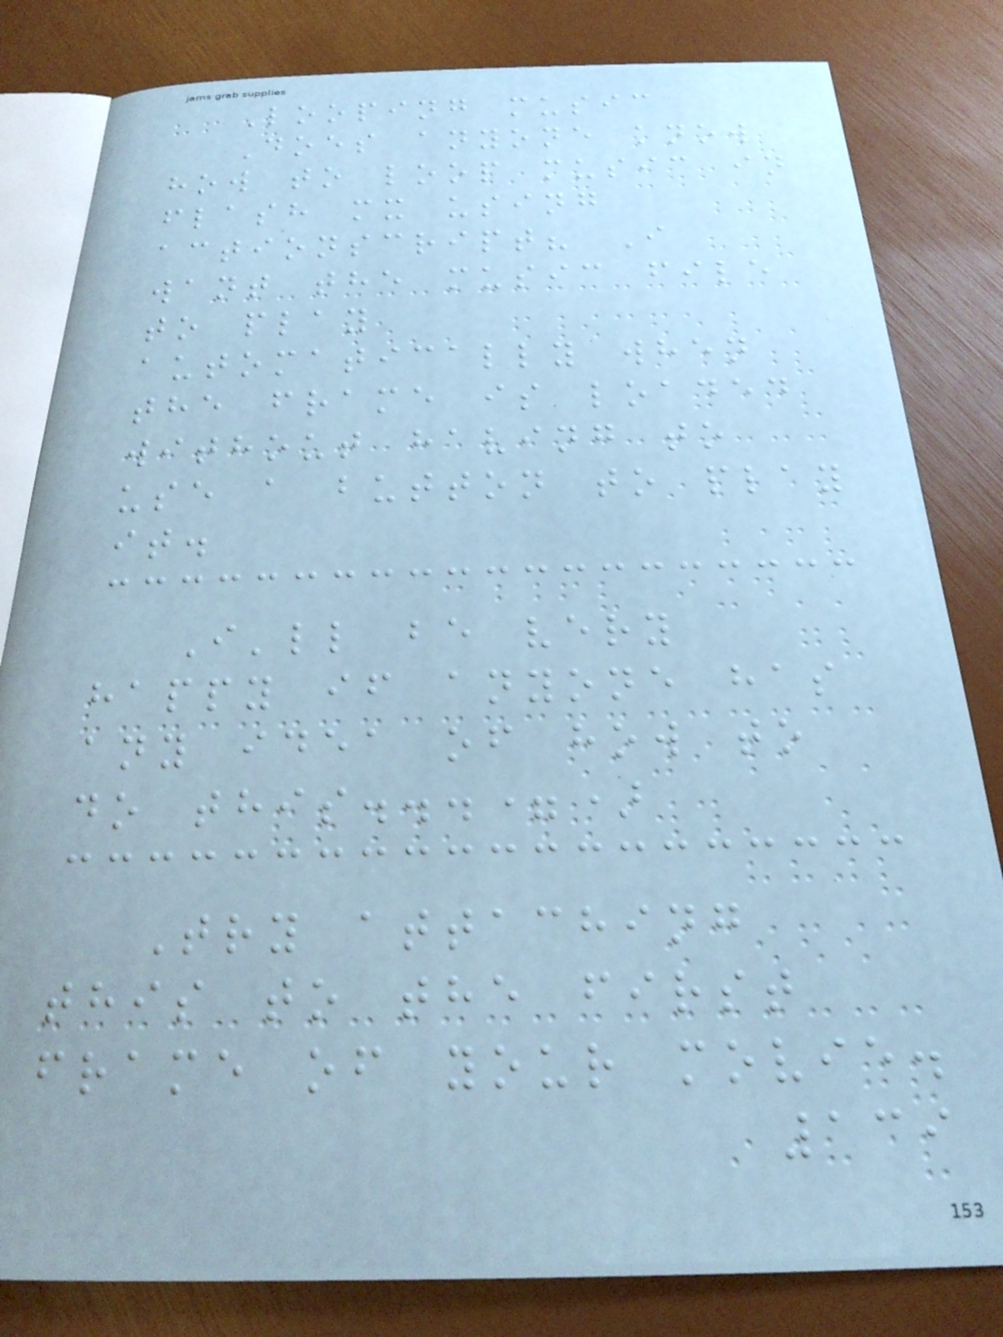Looping music
Does anyone know
how to loop music in
flash mx using
actionscript? I
want the music file
to play
automatically when
the frame is loaded
without having to
use a button to play
it.
I'll be very
happy if anyone has
any idea of how to
do this...=)
Try attaching
this to the first
frame of your movie.
139
